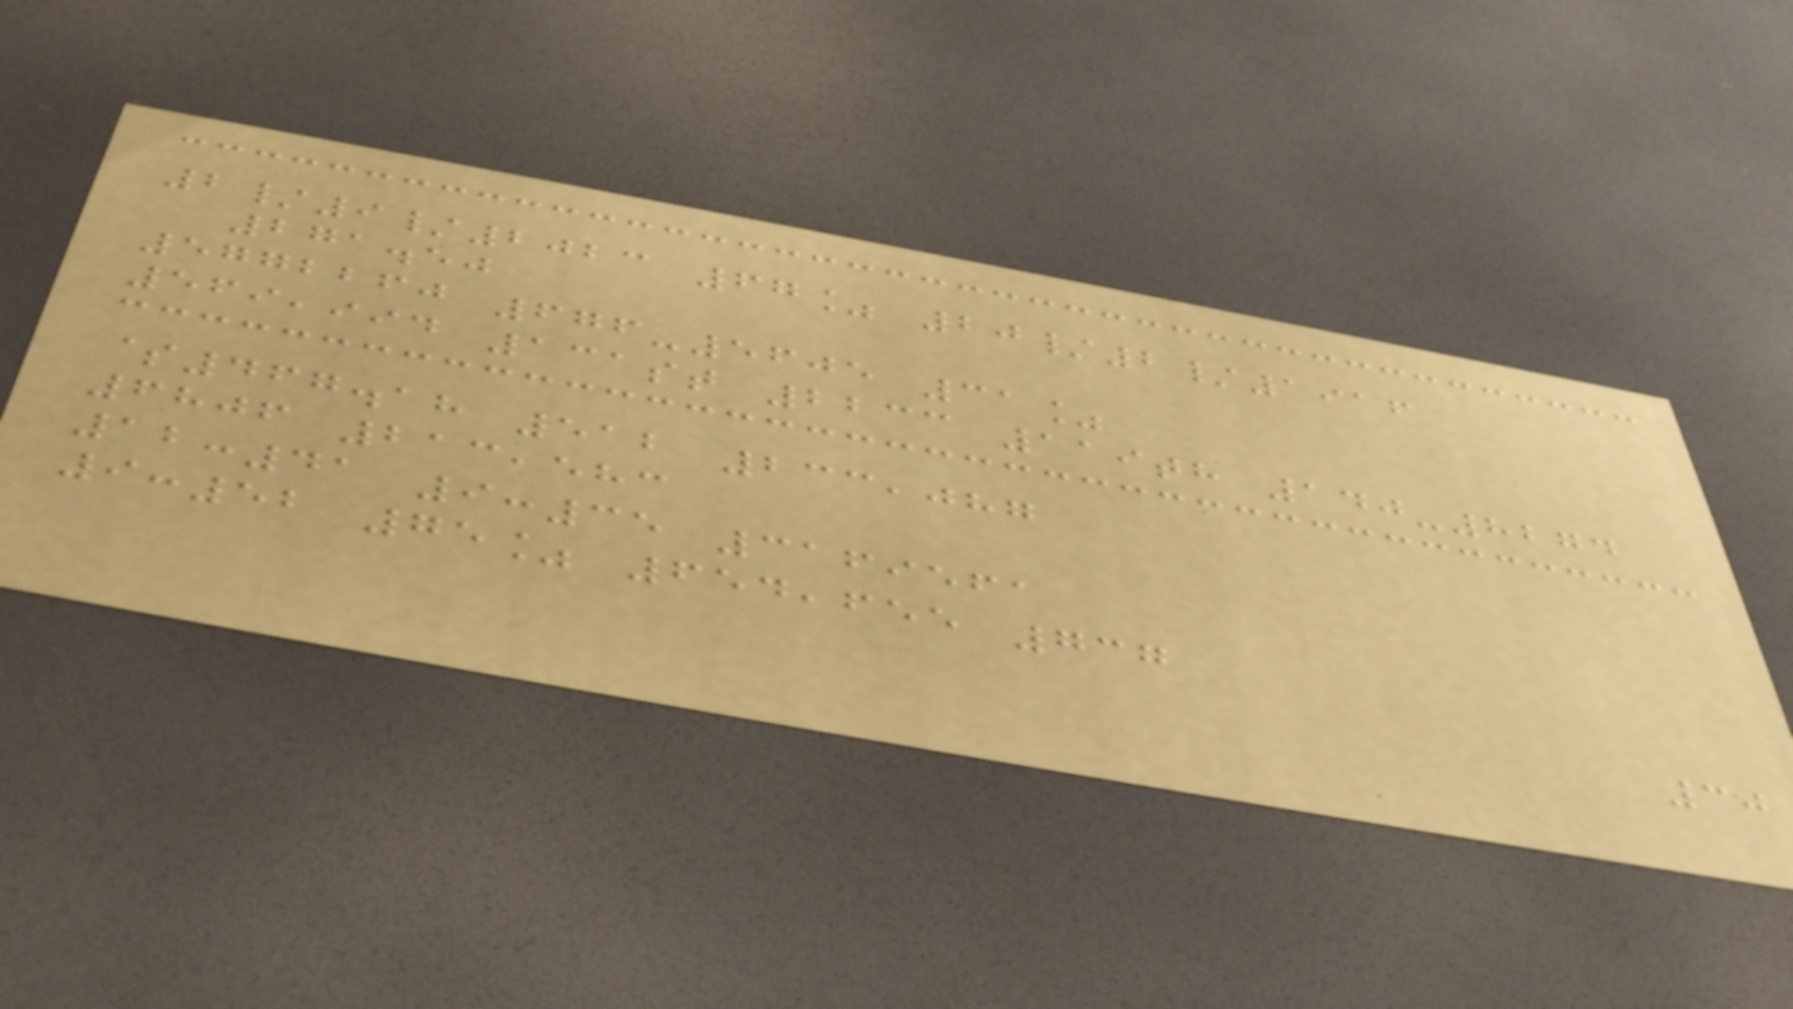2/9/2023 67% 20/2/1916
271.50
5772260 676-5605 31%
569,994 131st 2233 119th 140-8274
$467.18 512 233,087
6806 213,583
12:41 9:35 3169561
9:52 75% 654,655 737
30
